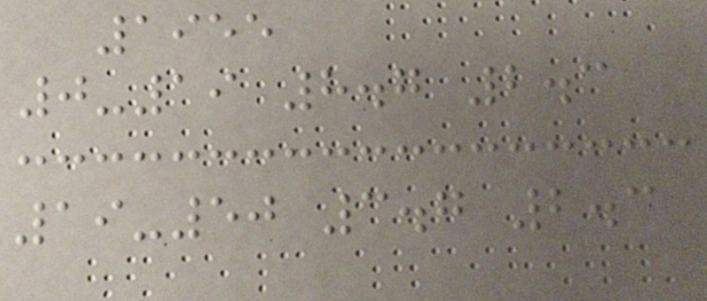1955
0-19 8.7 2.3
19-50 3.7 2.3
